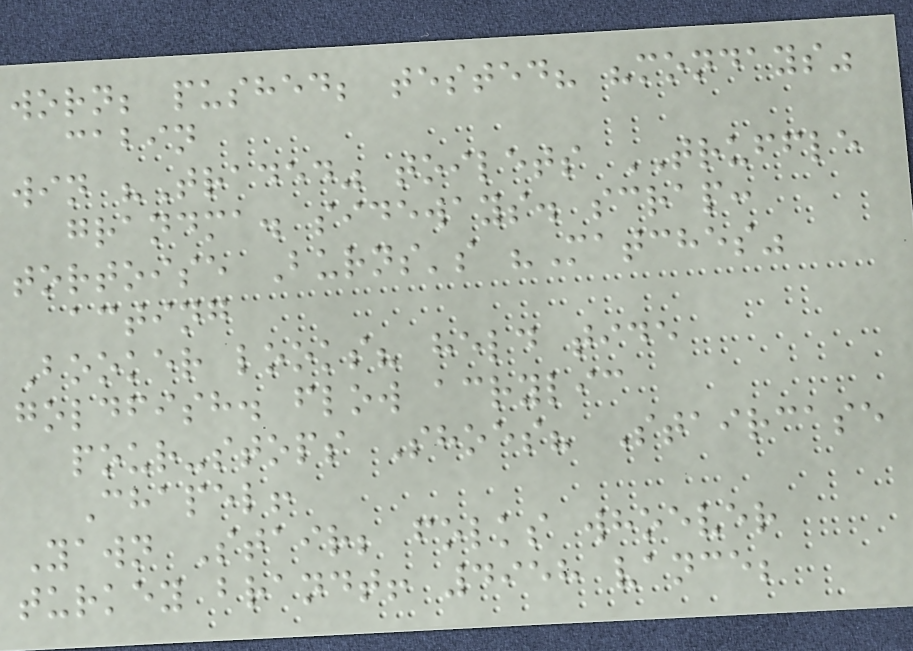worn; pushed; tested? "mondays"
cabin
win "Traded" toilets TRUFFLE
grandma. sideways. scrap:
tortoise Burns's "Matches"
acting
Booker looks? held tide
goldfish. flow acrylic
pour-stops Shoes? Staircase
Chapel!
Yawn Stair; folks whoever
turkey brandt! 4958 vance;
